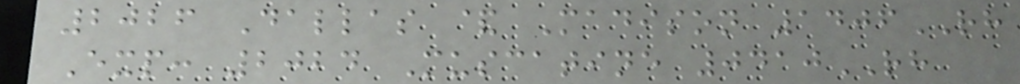2026 Dallas & Madison 1406RH
Exp: 2024 Muscatine 0410RH
